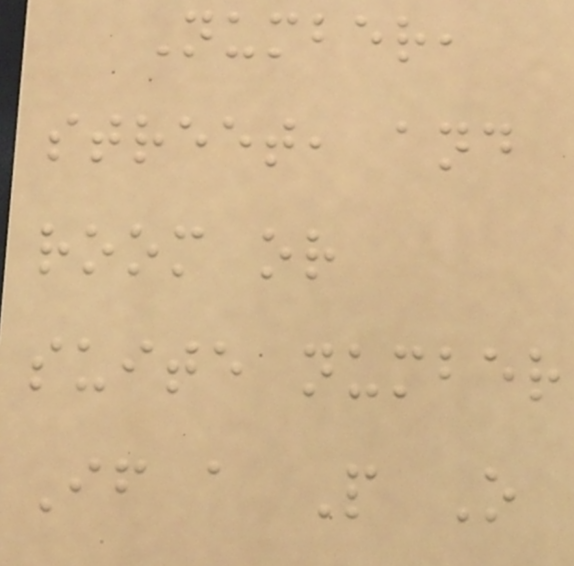Number,
street, and
room or
suite number
If a P O
